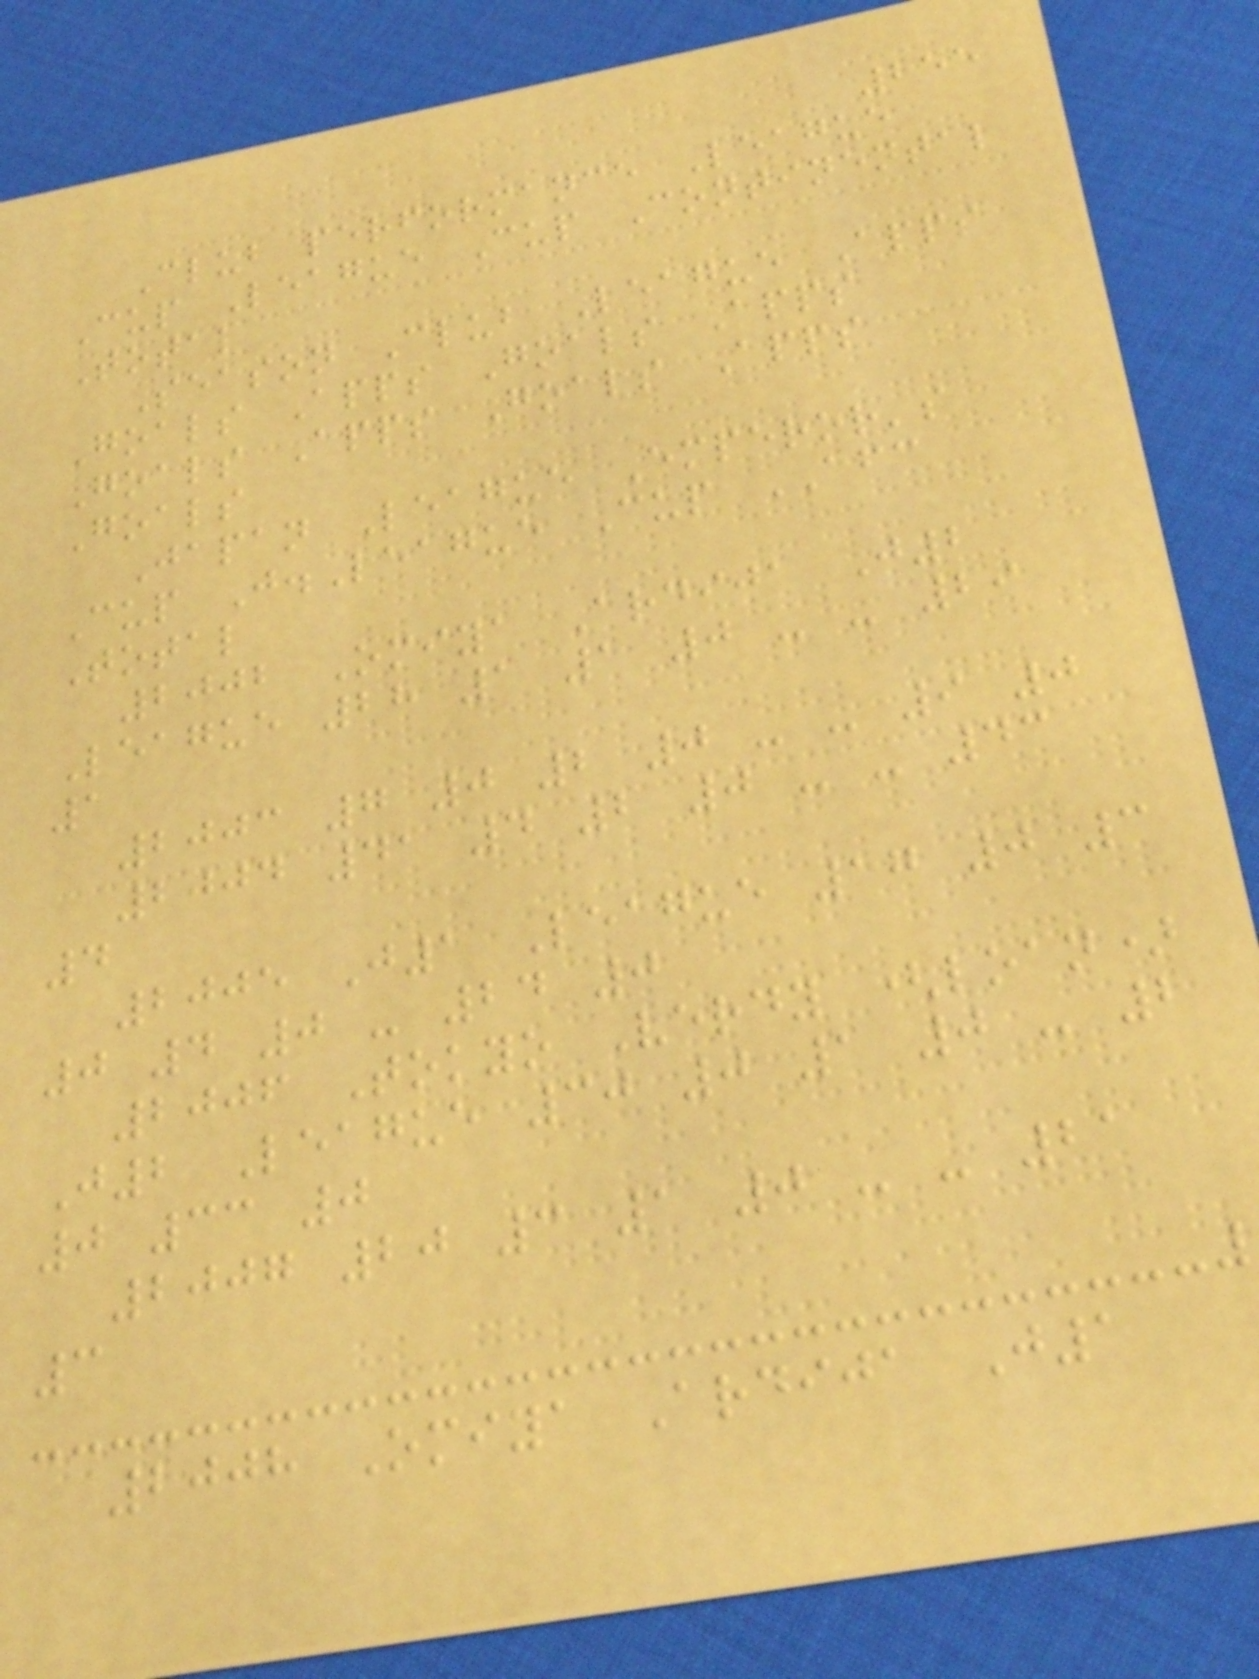255
Club performance League
Cup League Cup Continental
Total
Season Club League Apps
Goals Apps Goals Apps
Goals Apps Goals Apps
Goals
Japan League Emperor's
Cup J.League Cup AFC
Total
2002 Omiya Ardija J2
League 28 1 1 0 - - 29
1
2003 7 0 2 0 - - 9 0
2004 41 4 2 0 - - 43
4
2005 J1 League 17 0 3
0 4 0 - 24 0
2006 Tokyo Verdy (loan)
J2 League 30 0 1 0 - 2
0 33 0
2007 20 3 1 0 - - 21
3
2008 Omiya Ardija J1
